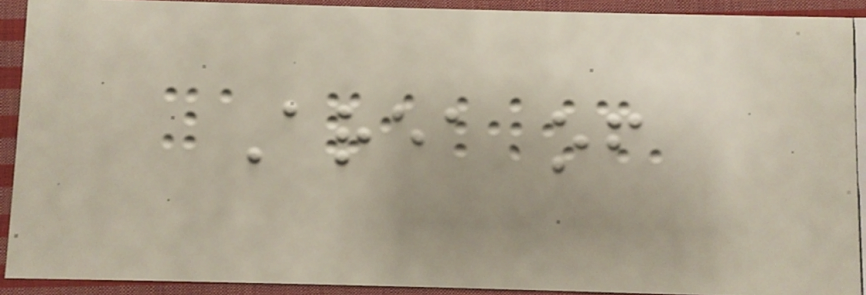Area of
